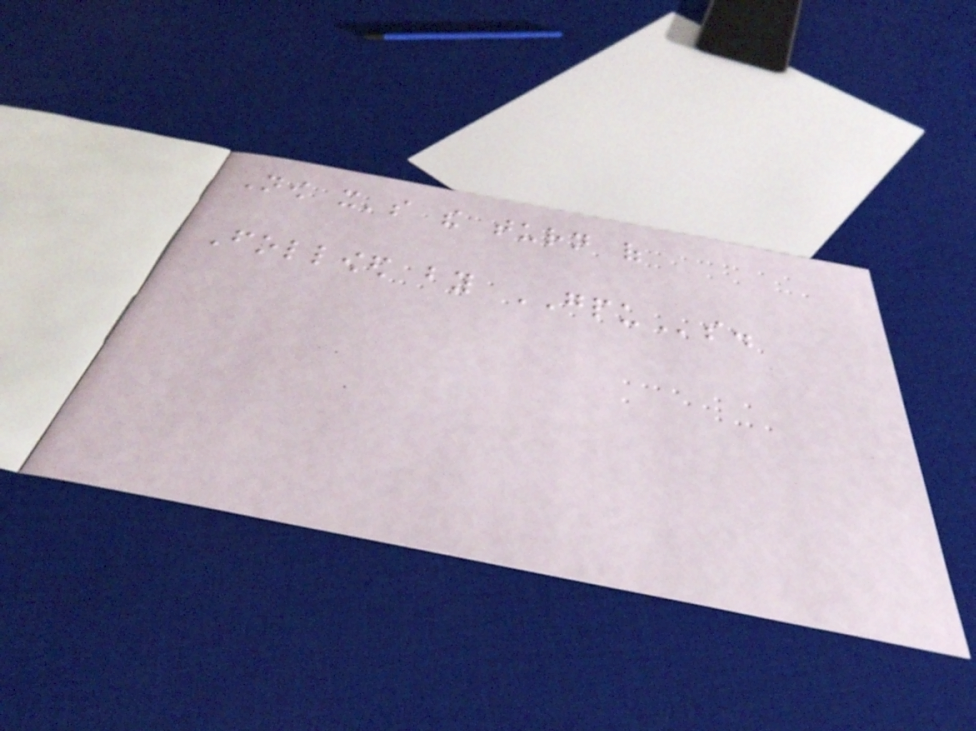Now it's the turn of
Followed by GPUs.
